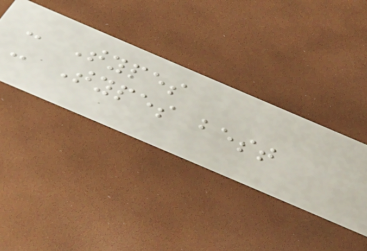- Types
- Types best
